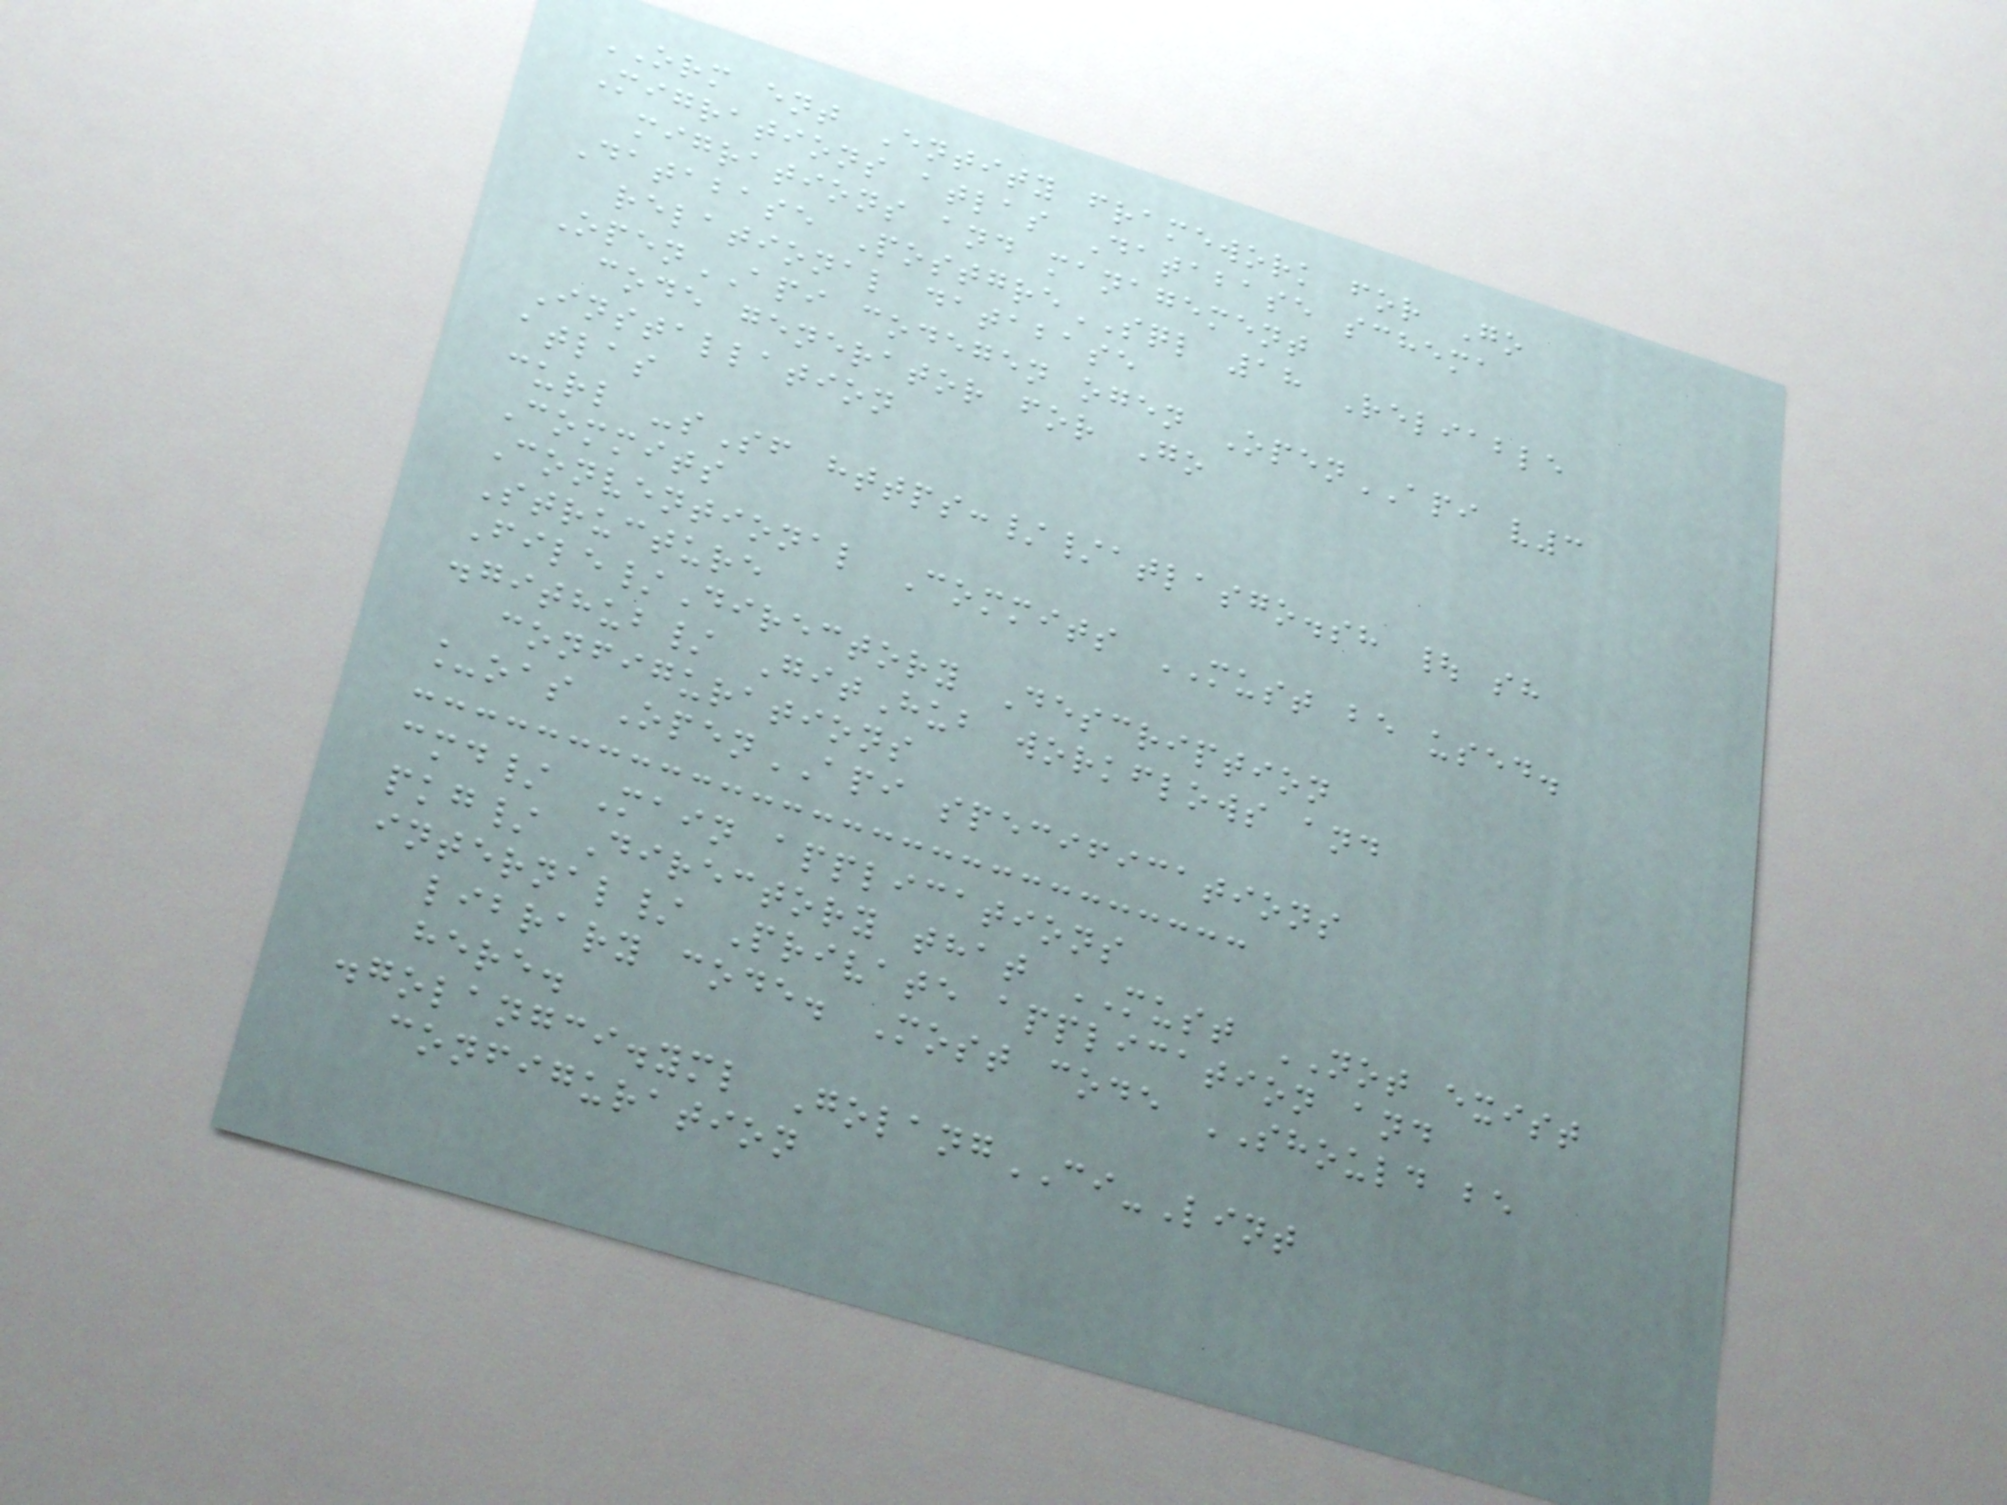ORM ent Entity framework for Go
Migrations atlas Database schema
migrations and management
Database PostgreSQL 18 Reliable
relational database
OpenAPI codegen ogen OpenAPI v3
code generator for Go
Installation
atlas
curl -sSf https://atlasgo.sh | sh
Commits
Conventional Commits MUST be used.
Structure
File/Directory Description
.github/ GitHub workflows and
configurations
_oas OpenAPI specifications
cmd/ Main applications
pkg/ Directory that MUST NOT exist
internal/ Private application and
library code. Most code SHOULD be
here.
.golangci.yml GolangCI-Lint
configuration
